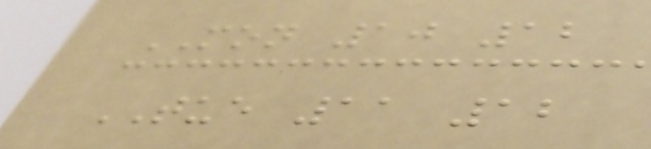MON 10 12
TUE 11 12
